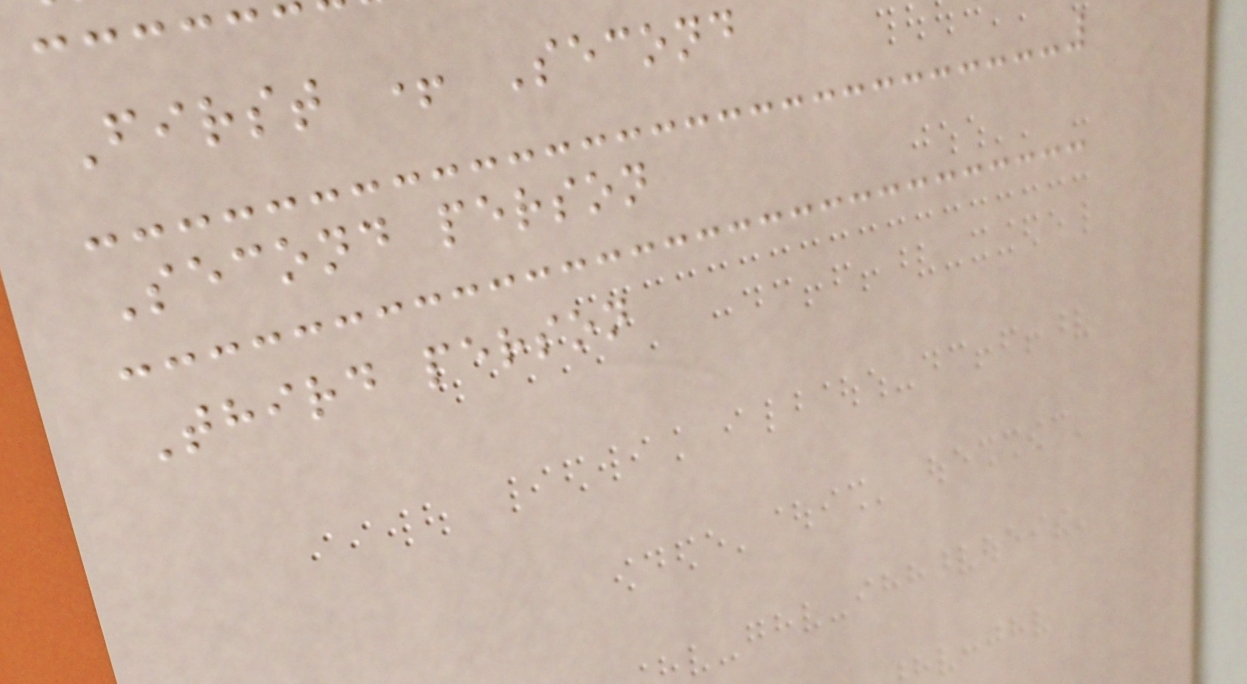First + Second
Second person
Third person
